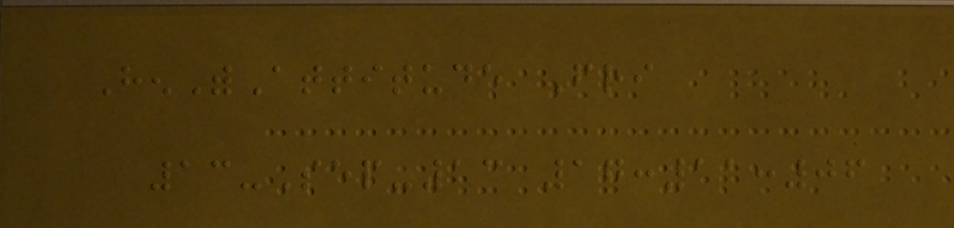HenWithAttitude Fri
13-Sep-13 17:11:06
